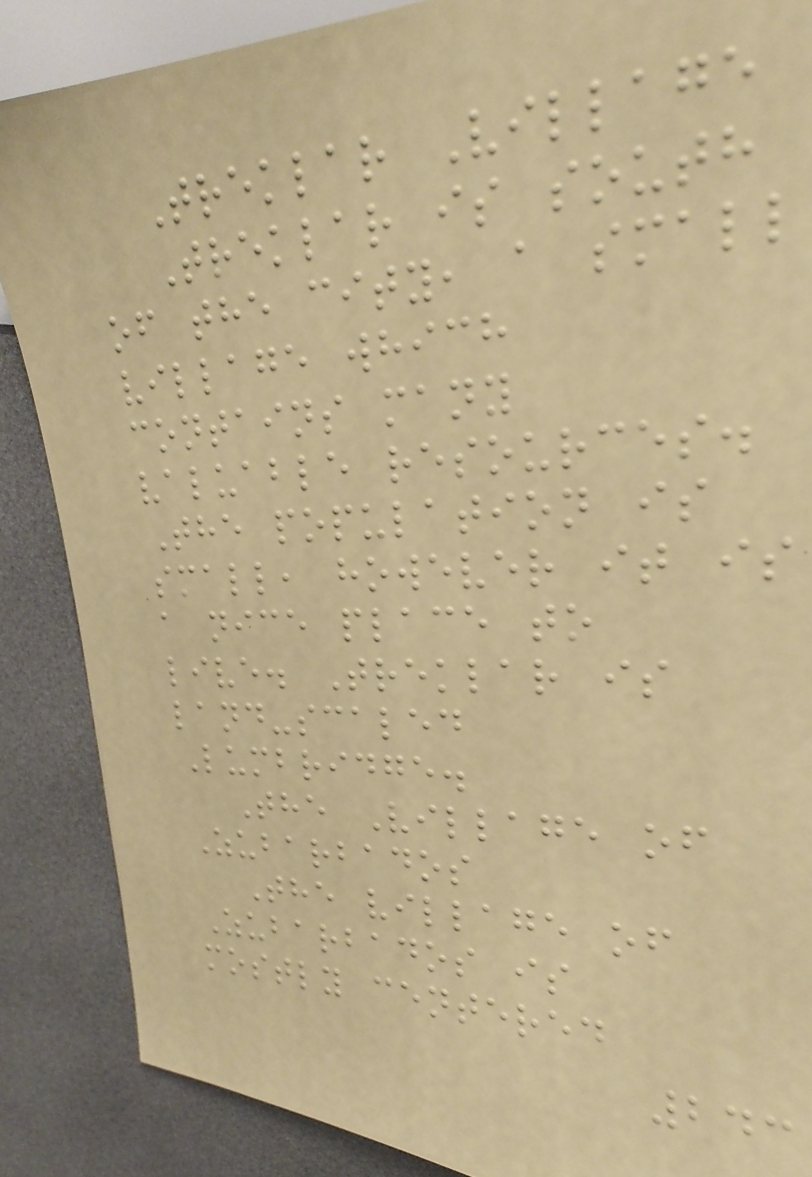Treklar Village
Treklar is south
of the city, a small
village which
contains many
valuable resources.
The population is
small, however it is
a nice place to
live. Treklar is
land-scaled
Lumbridge.
The Village of
Zubarbados
The village of
Zubarbados is
mostly centered
243
